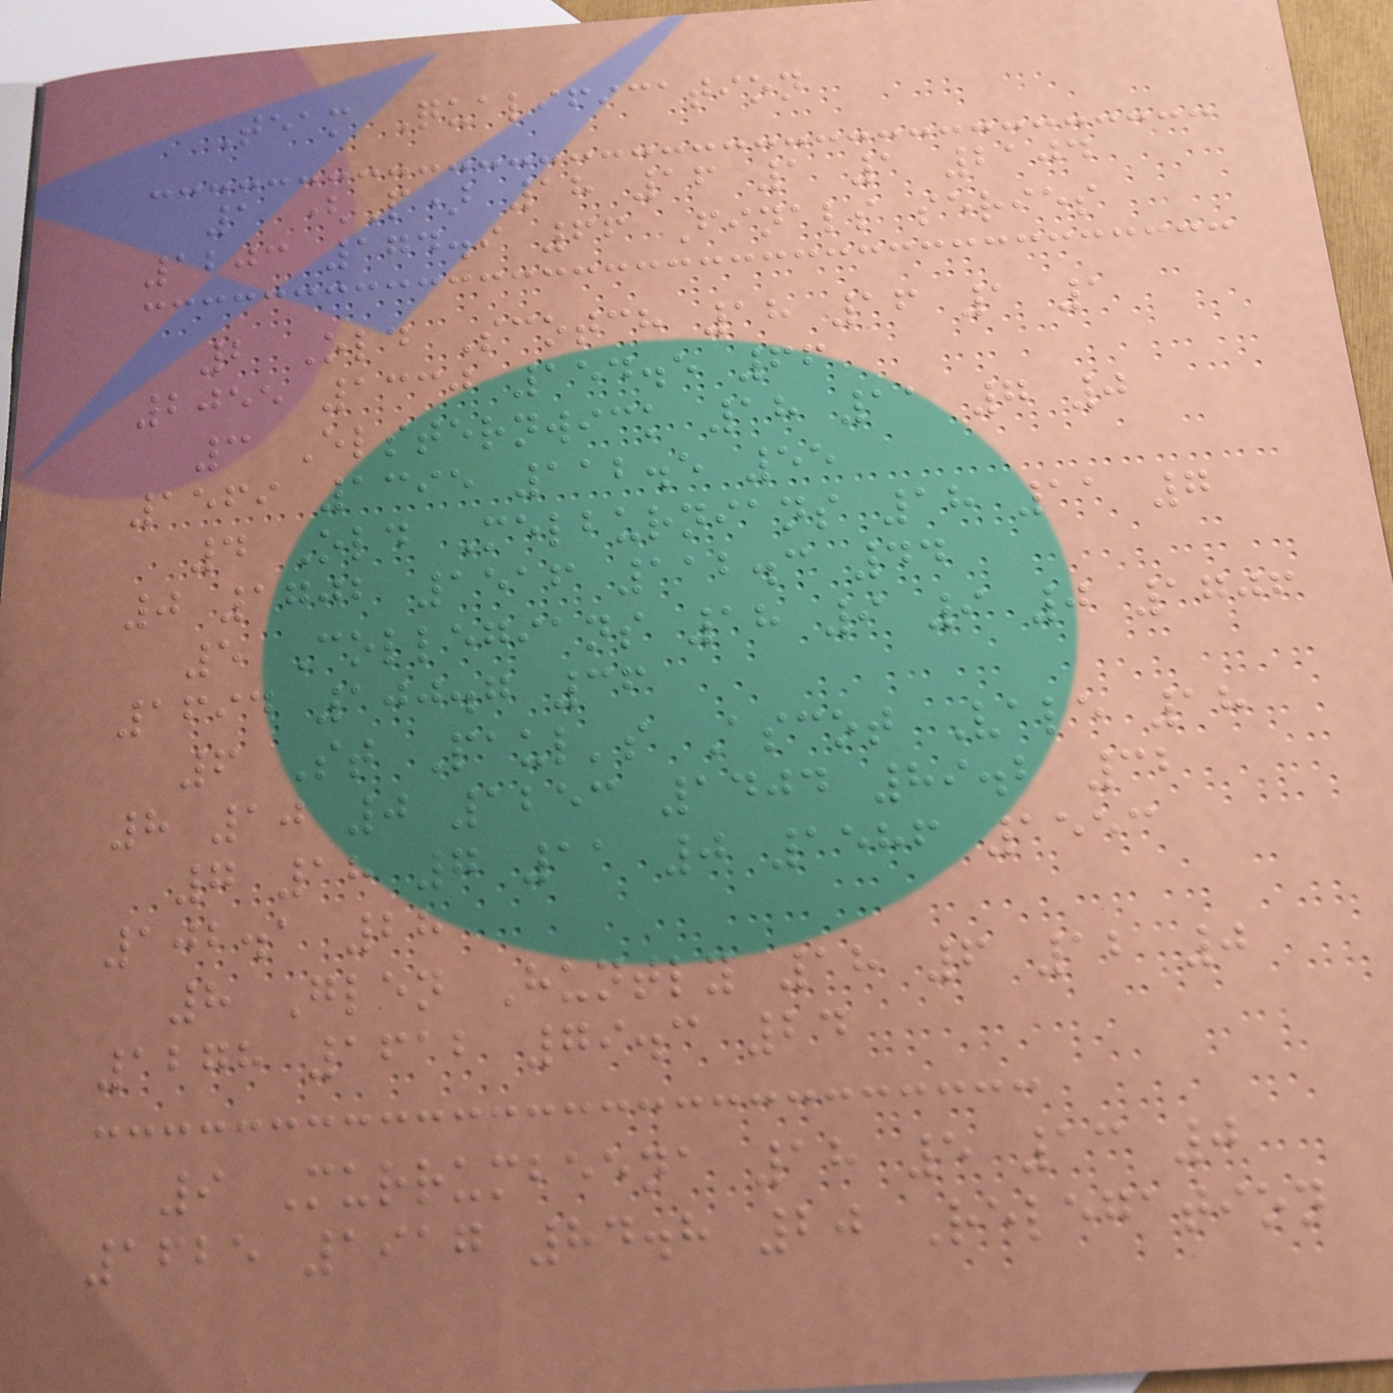Team Qualification
1 (P) 18 16 1 1 2104
1203 174.9 66 Finals series
2 Old Scotch 18 16 1 1
2055 1330 154.5 66
3 Elsternwick 18 11 7 0
1569 1395 112.5 55
4 Old Melburnians 18 11 7
0 1702 1516 112.3 44
5 Collegians 18 9 9 0 1706
1694 100.7 36
6 St Paul's Ascot Vale 18
8 10 0 1253 1404 89.2 32
7 18 7 11 0 1586 1553
102.1 28
8 Glen Huntly 18 6 12 0
1278 1612 79.3 24
9 Murrumbeena 18 5 13 0
1625 1917 84.8 20 Relegation
